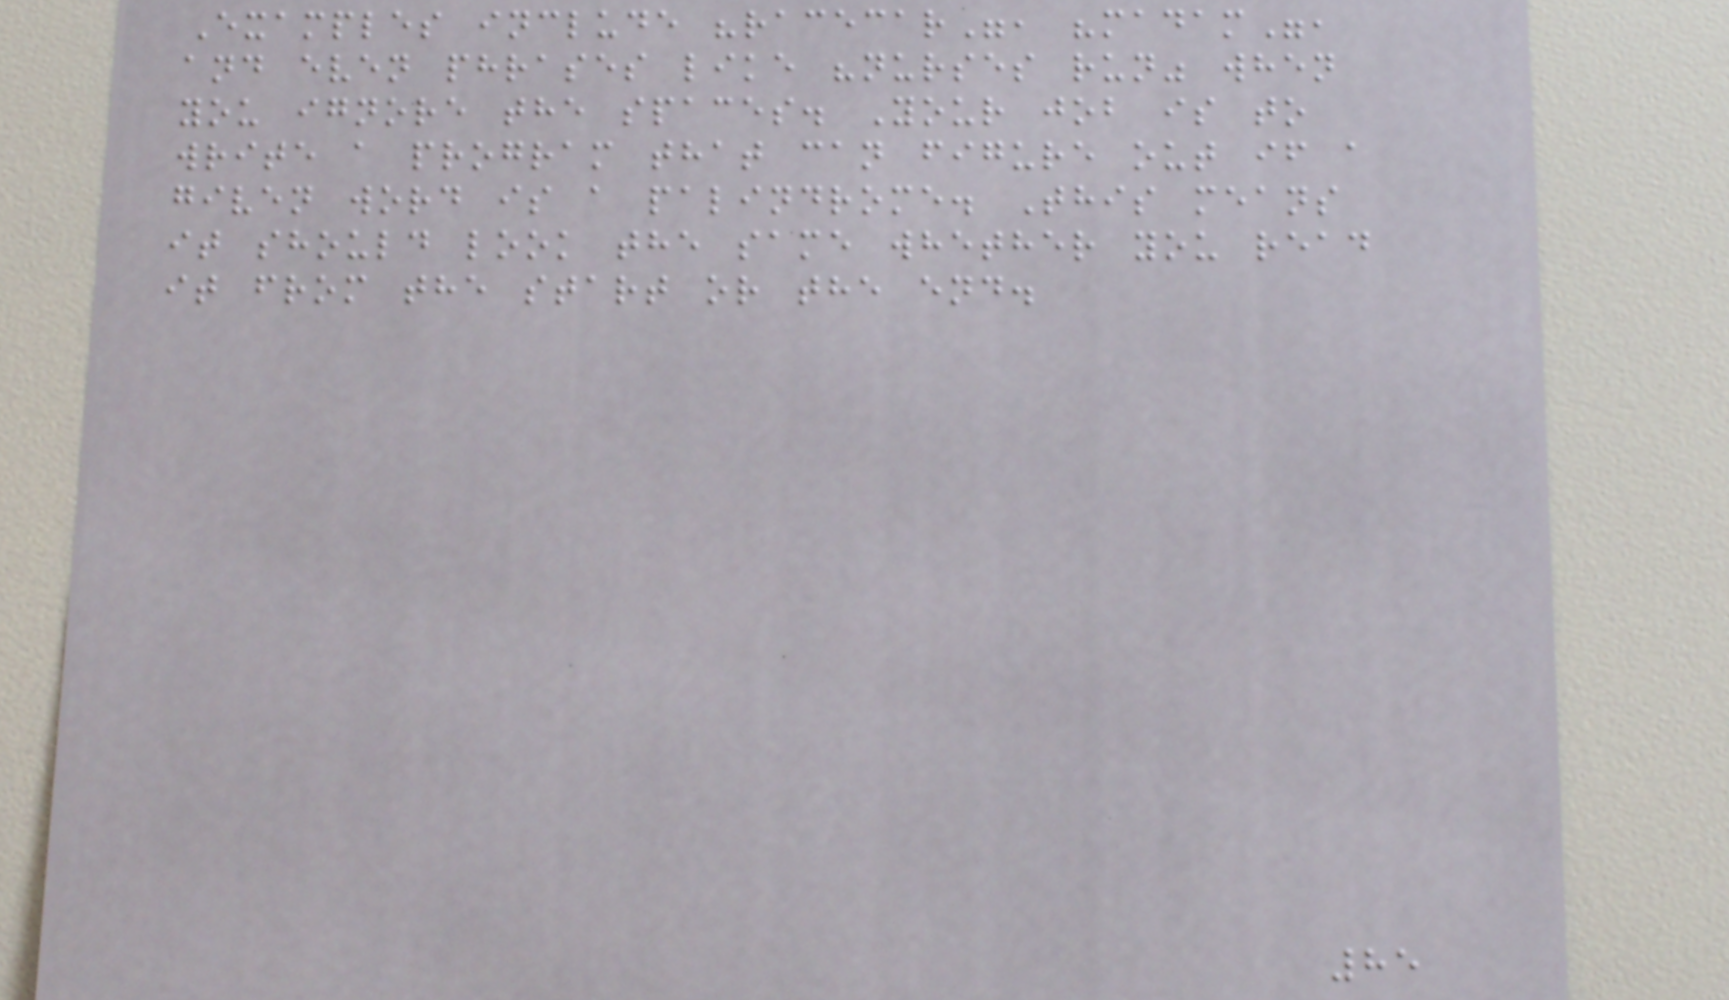Examples include "racecar", "madam",
and even phrases like "nurses run" when
you ignore the spaces. Your job is to
write a program that can figure out if a
given word is a palindrome. This means
it should look the same whether you read
it from the start or the end.
85
